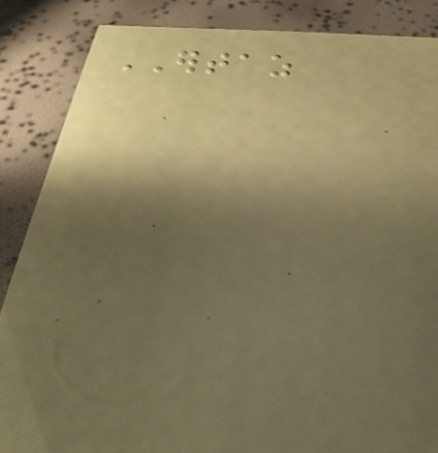ERTAZ
